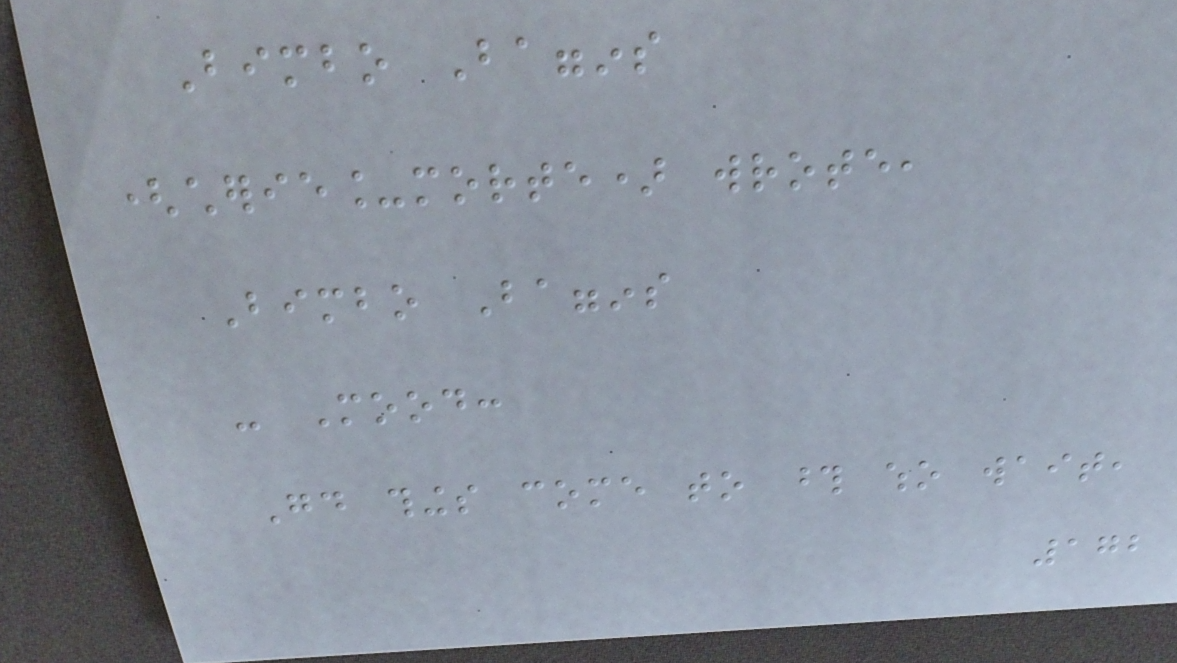Bimbo Baggins
(cherie_morte) wrote,
Bimbo Baggins
- Mood:
Good things come to those who wait,
172
